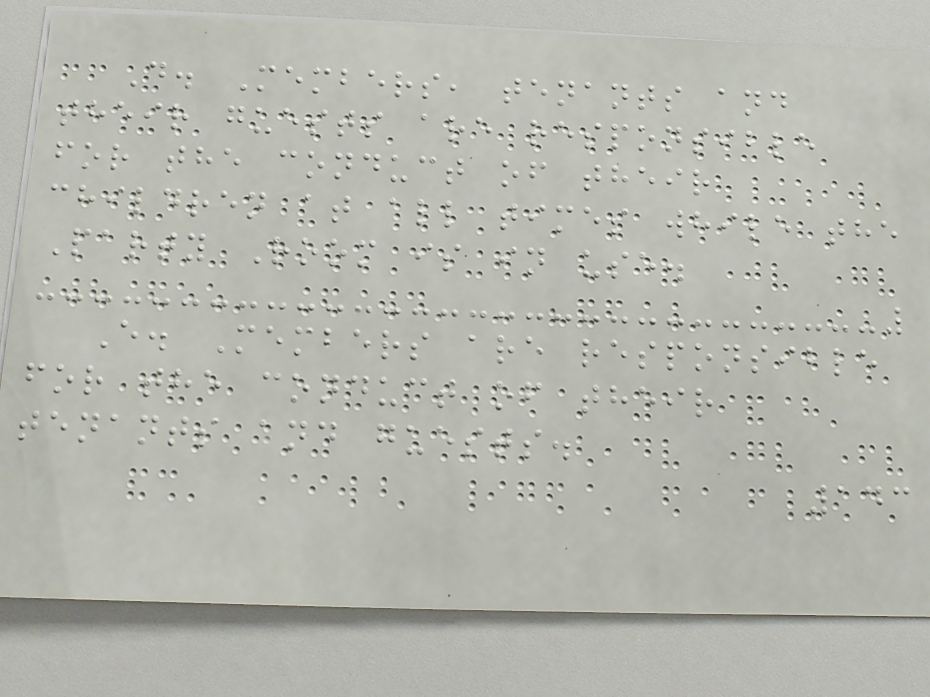D. Members, tenants and
their guests are responsible
for the conduct of their
children at all times while the
Party Room is in use.
E. Members are responsible
for the conduct of their
tenants and guests.
143
